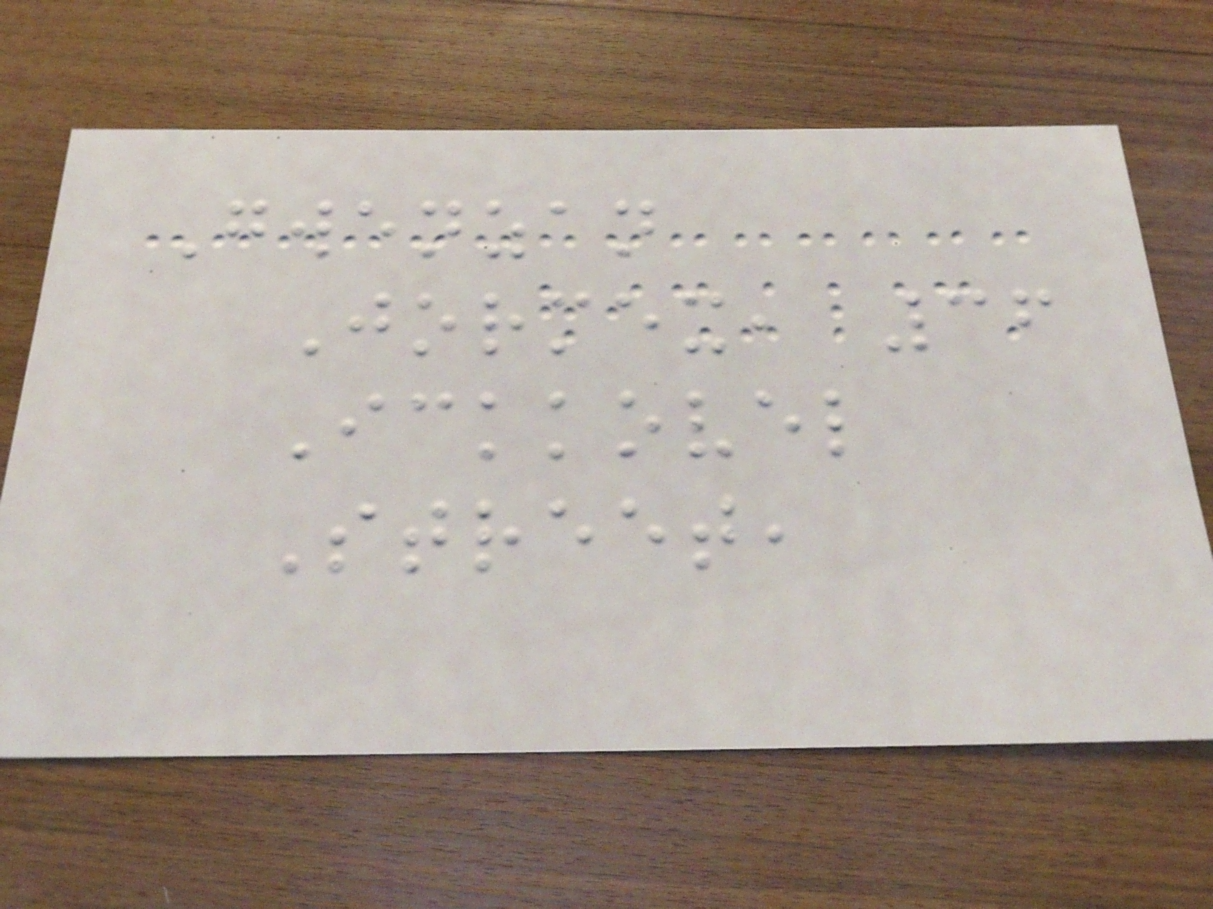Gwenzan
Jormex, 36
Ickkovel
Street,
